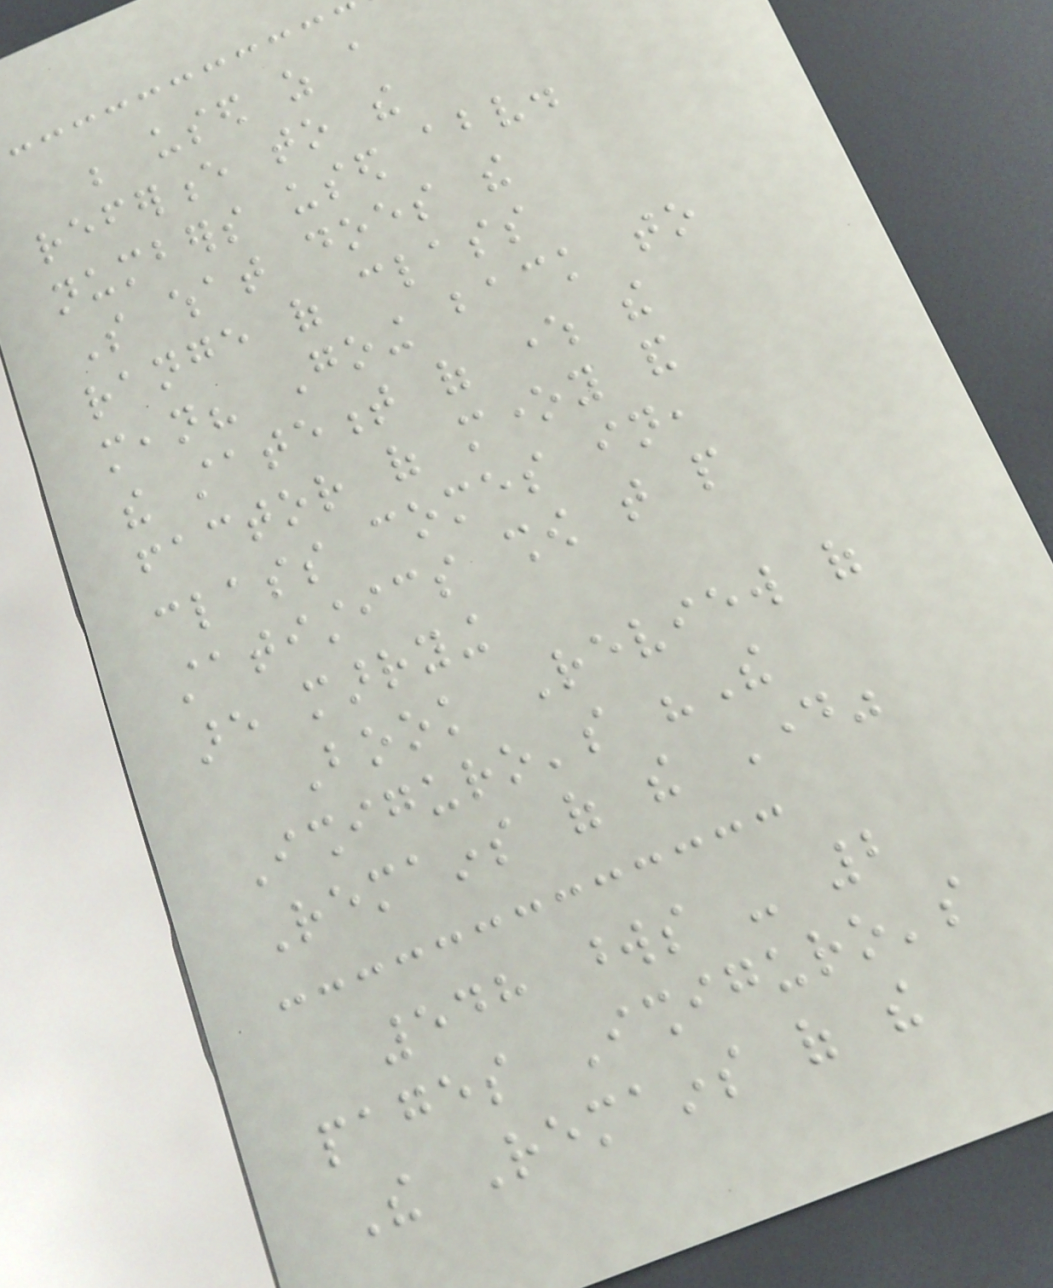be used as a
reference to the
numbers used above.
So what does the
range of class
mean? Going back to
the statement of where the
factor of money and
class comes in,
statistics show that people
are marrying
Book Review of
Ishiguro's "The
Remains of the Day"
548 words - 2
pages Ishiguro's
The Remains of the
